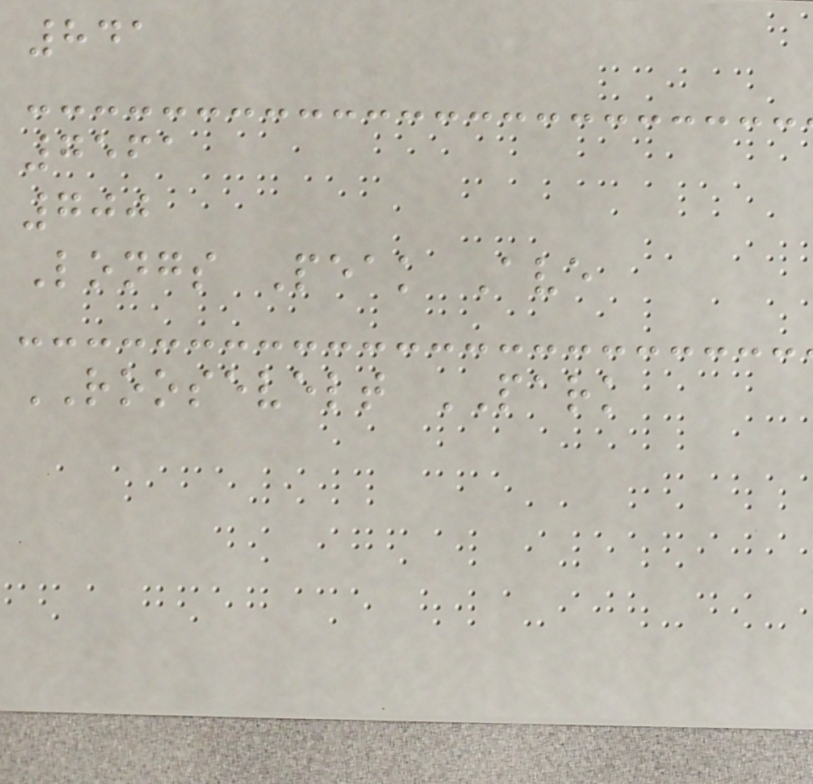841
7561
700
Longs Peak Ave
ROOSEVELT PARK
